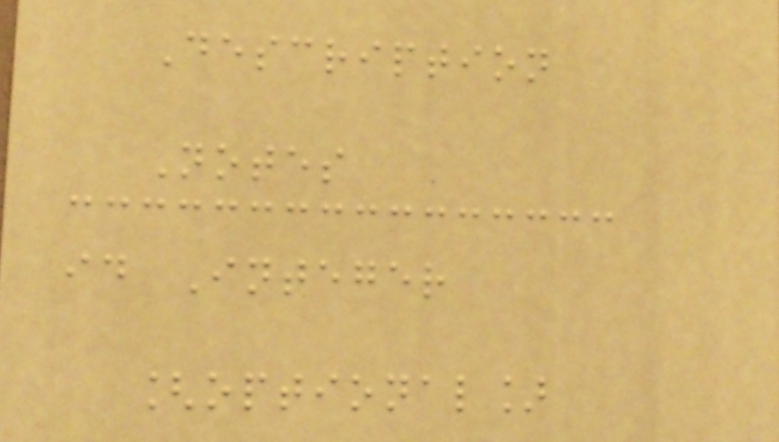Description
Notes
id Integer
[optional]
